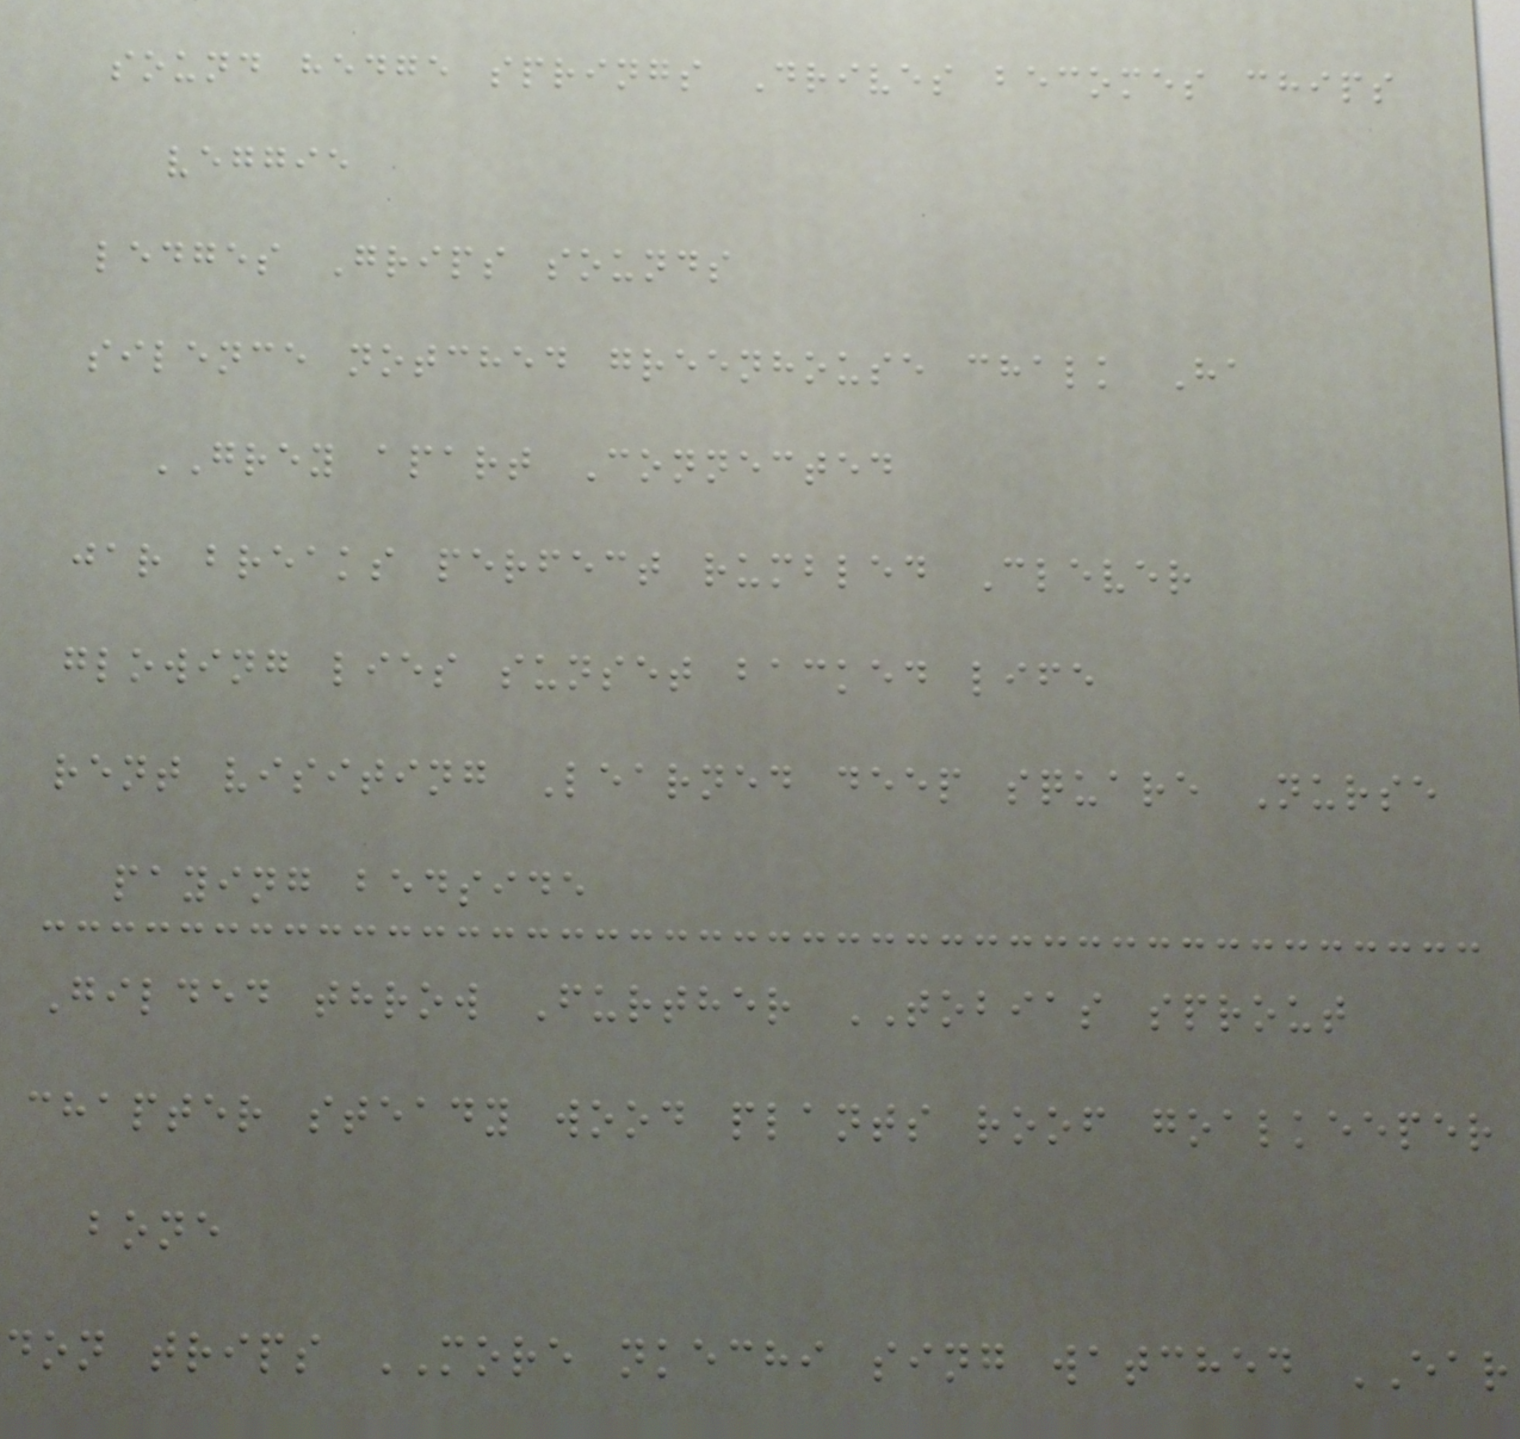sound hedge springs Drives becomes chips
veggie
ledges Grips sounds
silence notched greenhouse chalk Ha
GREY apart Connected
jar breaks perfect rumbled Clever
glowing lies sunset backed life
rent visiting Learned deep square Nurse
paying bedside
Gilded throw Further TOBIAS sprout
chapter steady wood plants roof goalkeeper
bone
don trips MORE nkechi sing watched EAR
